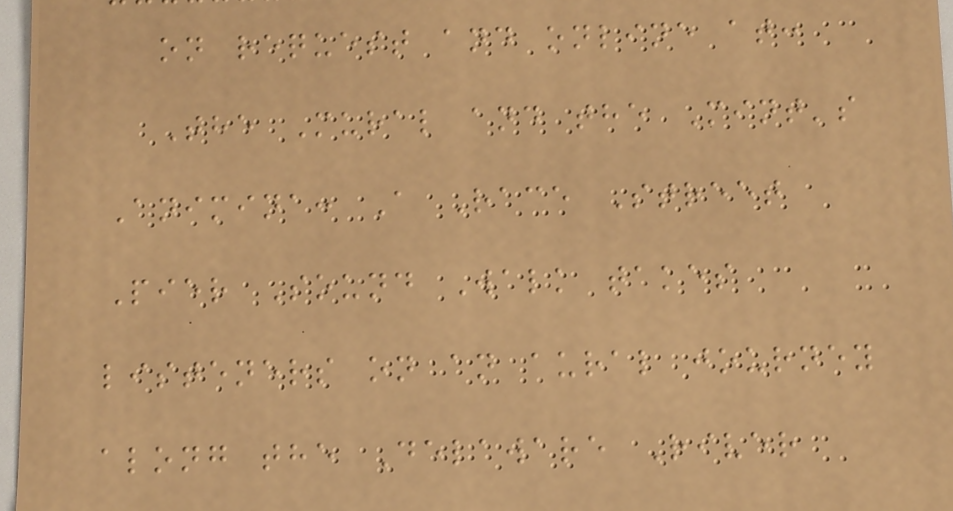on request and online at:
The Mural and the Mint's
Animina: A Race Street
Pier Sound Walk takes
listeners on an aural journey
along the Delaware River
